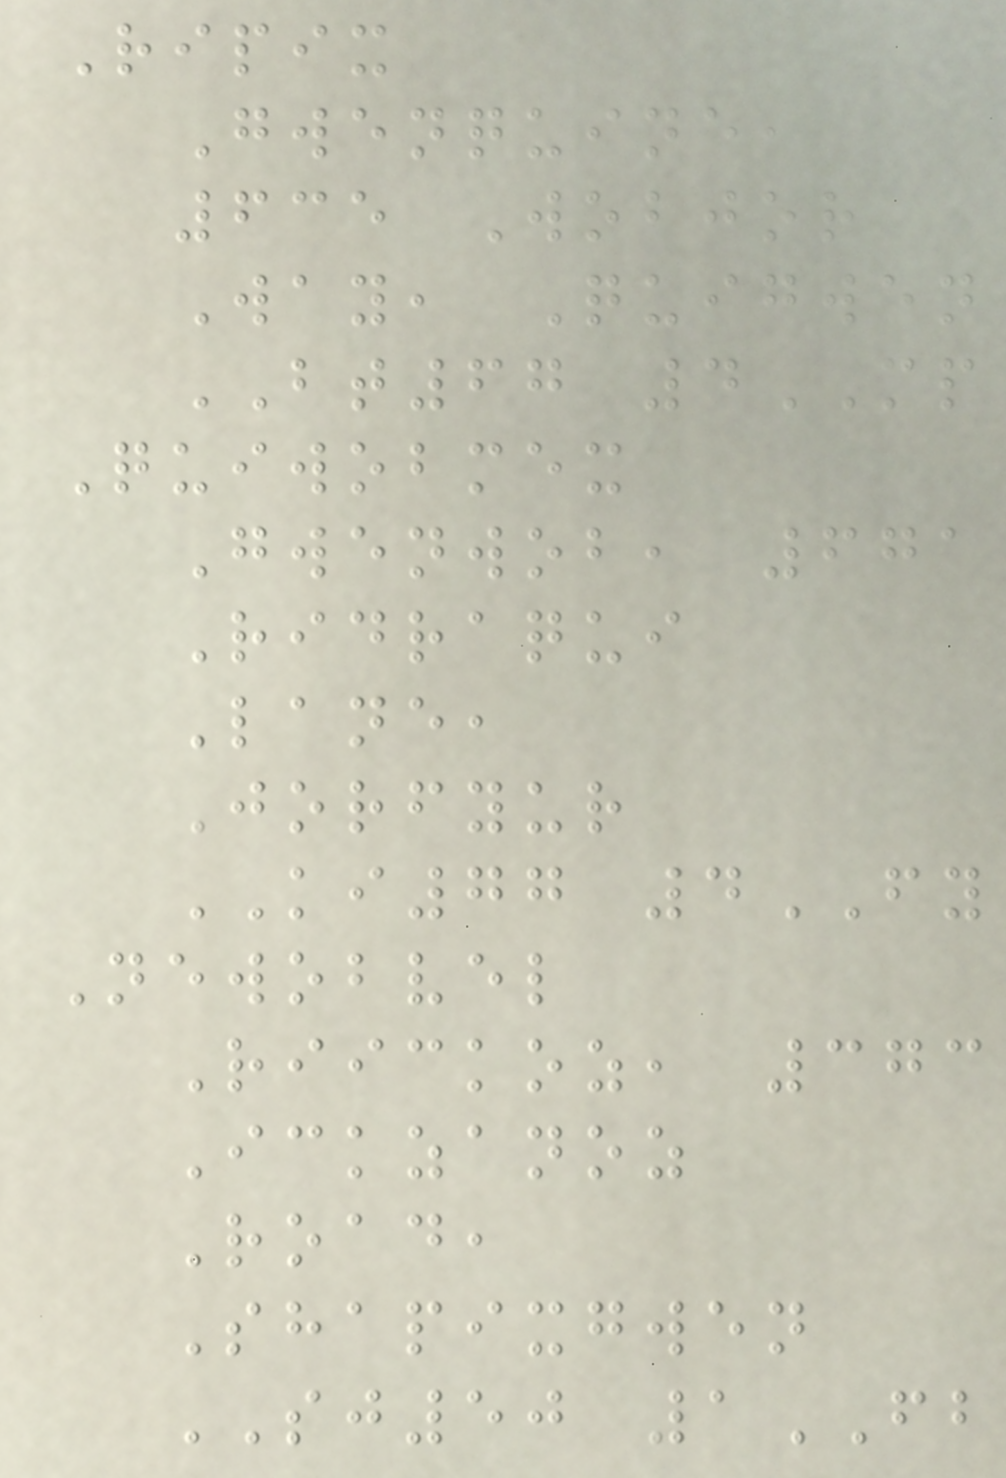Ripix
Gwenquine,
635 Wobjor
Way, Quigwen
BT67 4MP
Quiwobmex
Gwenwob, 671
Ridraqui
Lane,
Jorfyur
KI77 4FY
Newobvel
Riickoz, 373
Ickzanoz
Road,
Shapixgwen
SJ50 1FB
